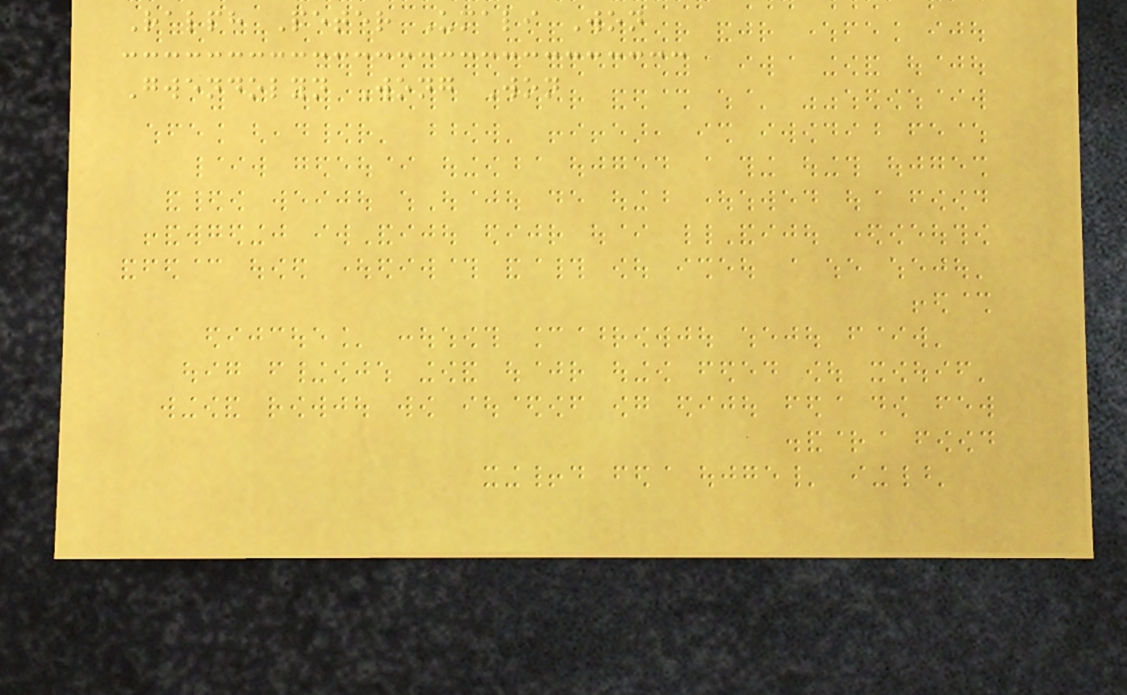Ralph Peter Umali Won
Gwendolyn Wong Won
